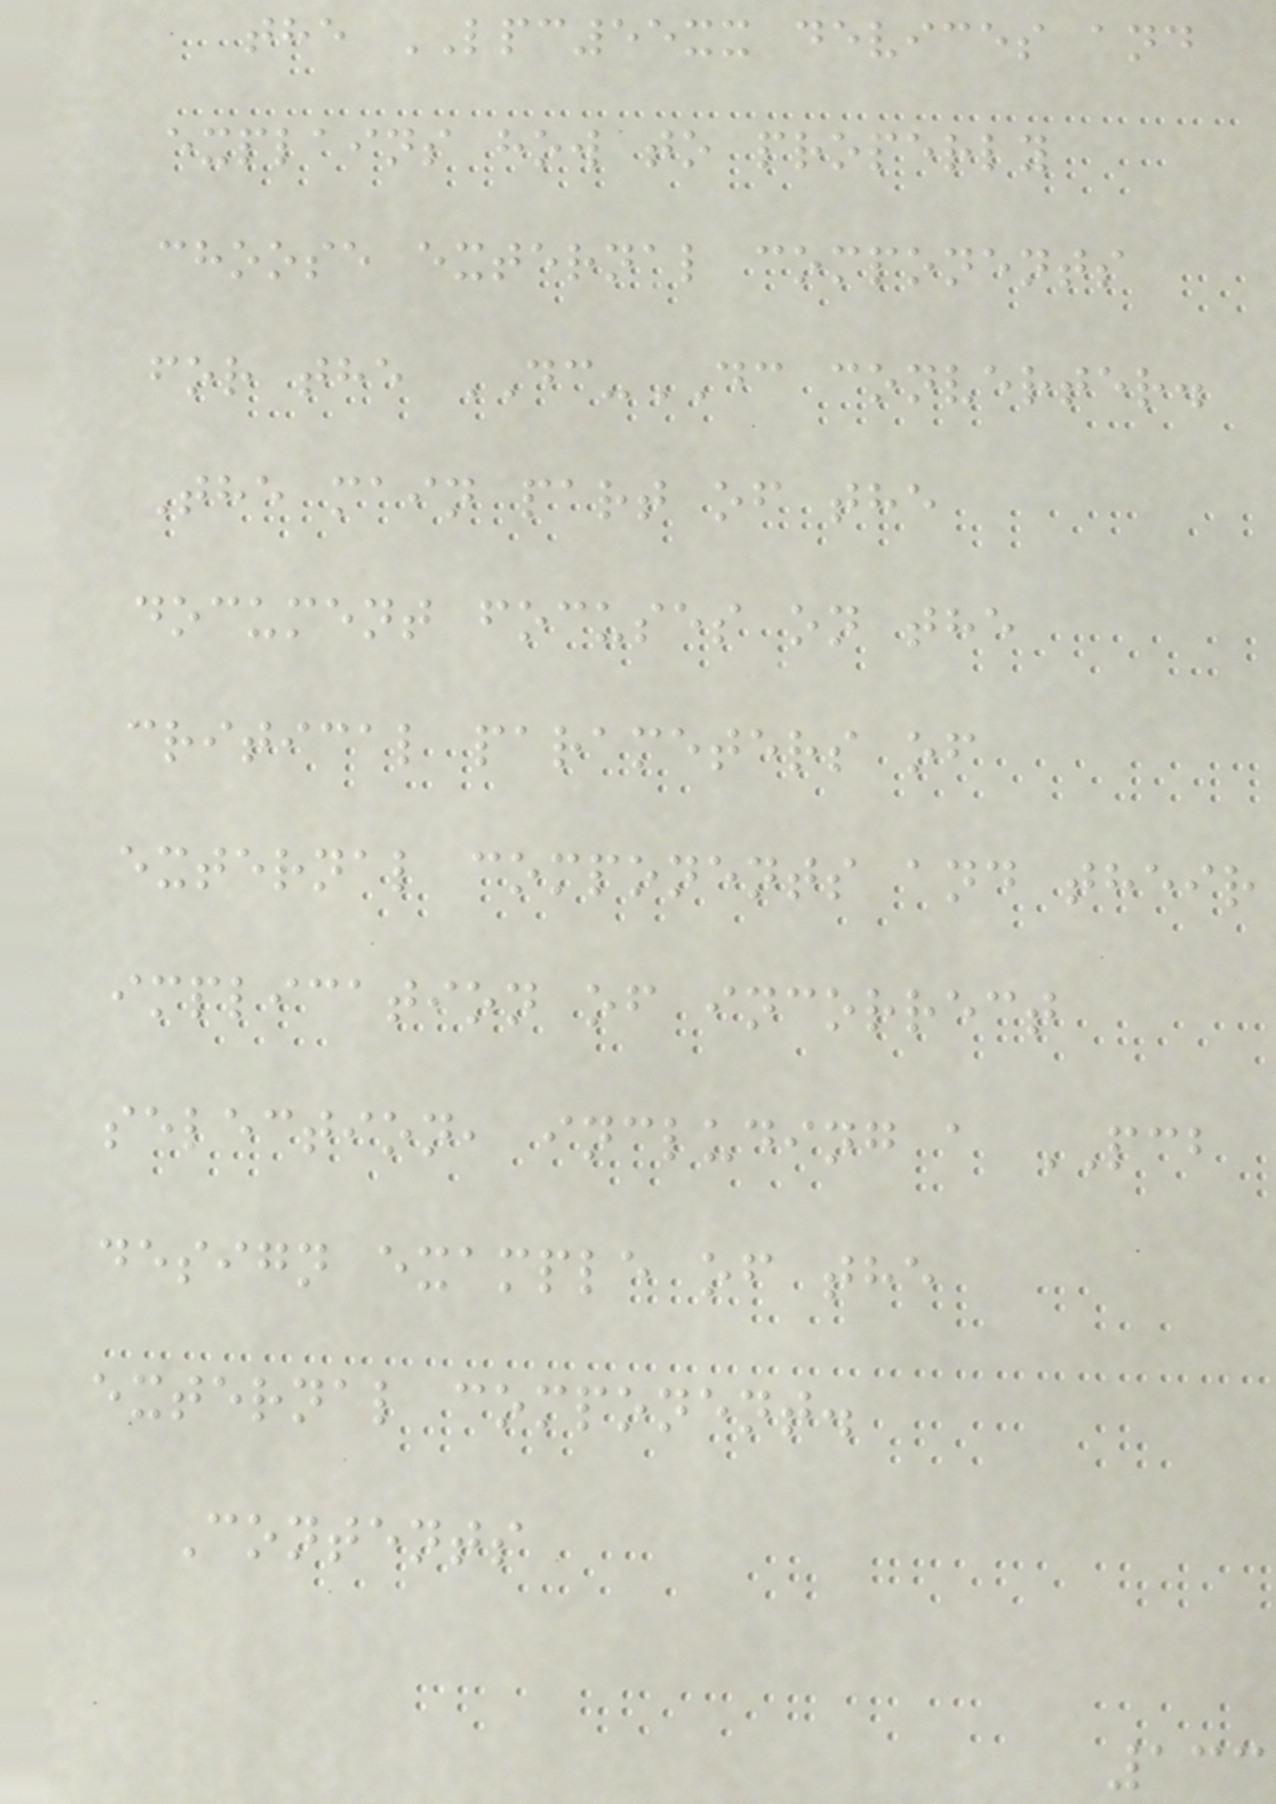the LPC55xx devices and
explains how to properly
choose external components
for the DC-DC converter.
The main part of the
document focuses on the
critical parameters of
external components and their
implication of incorrect
selection, including a PCB
design example of the
external component.
Contents
133
